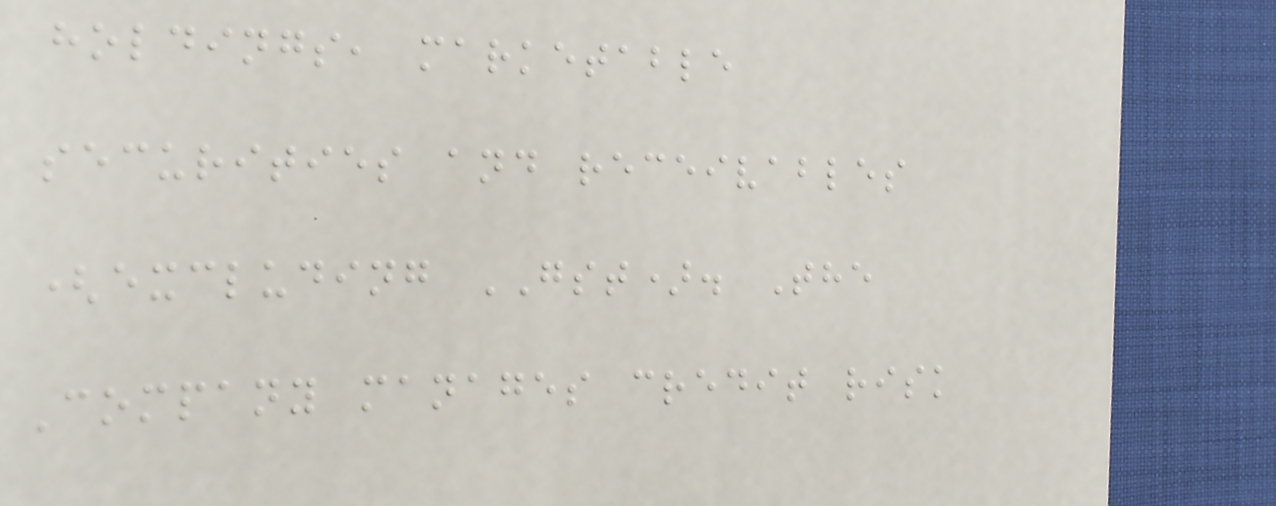holdings, marketable
securities and receivables
(excluding GST). The
Company manages credit risk
